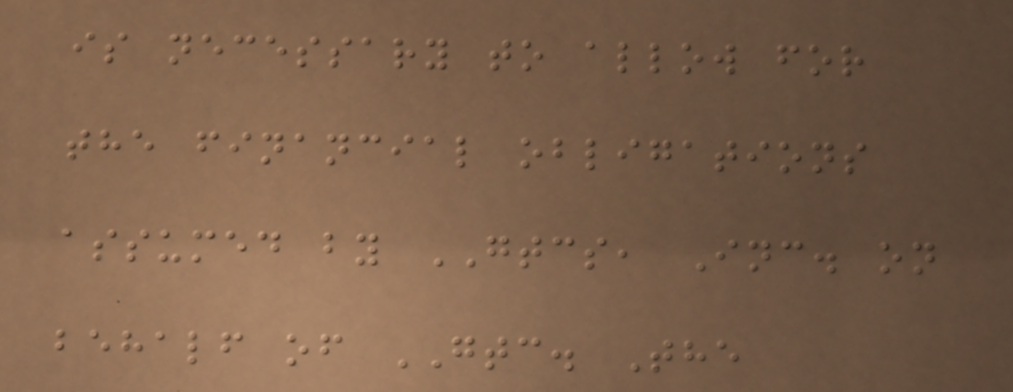is necessary to allow for
the financial obligations
assumed by GTCS, Inc. on
behalf of GTC. The
